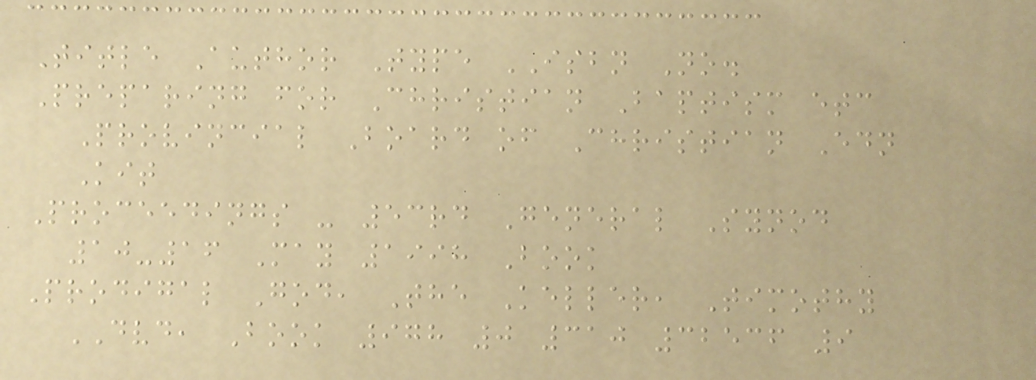Title Author Type ISBN No.
Preparing for Christian Baptism etc
Provincial Board of Christian Edn
Kit
Proceedings - 53rd General Synod
10-16 May 1998 Book
Prodigal God, The Keller, Timothy
DVD, Book 978 0 310 32536 9
